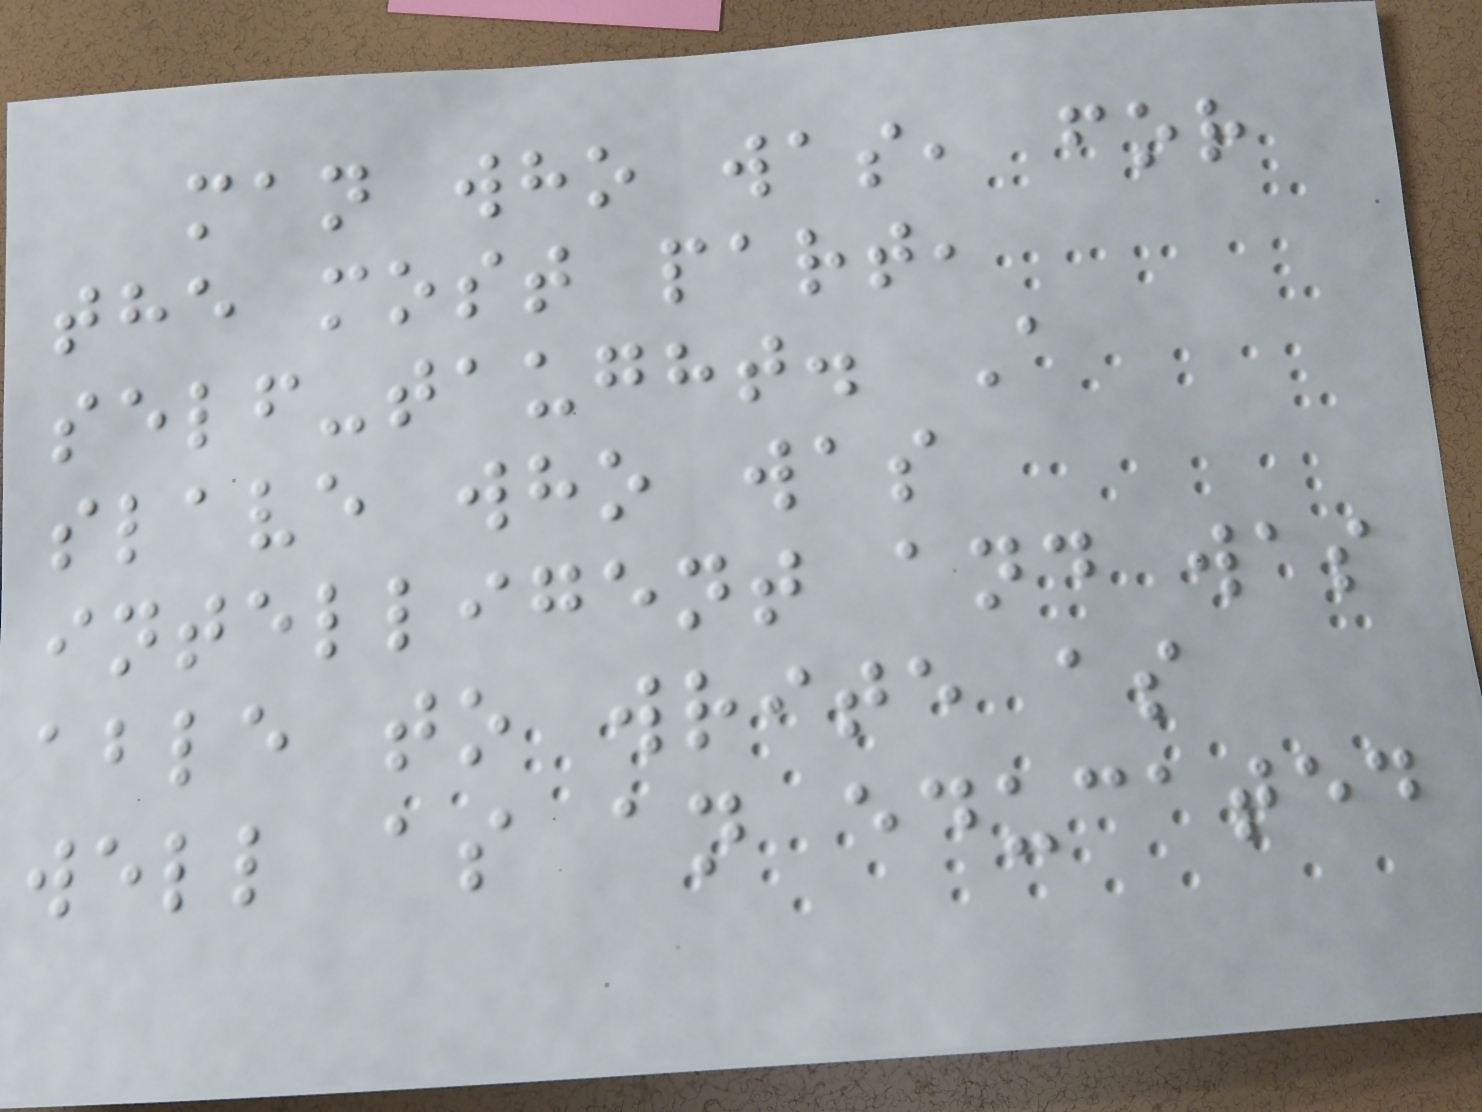man who was, for
the most part,
self-taught. A
slave who was
intelligent and was
able to write as
well as an educated
